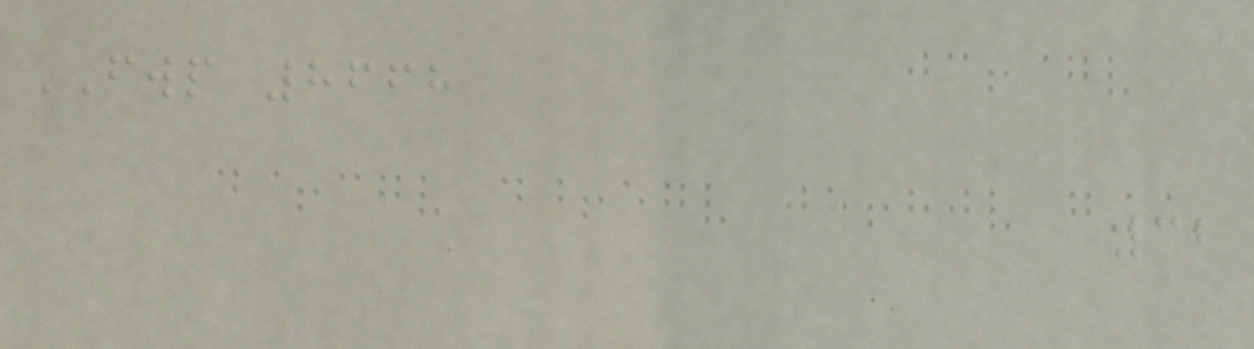FWP 8668
32
